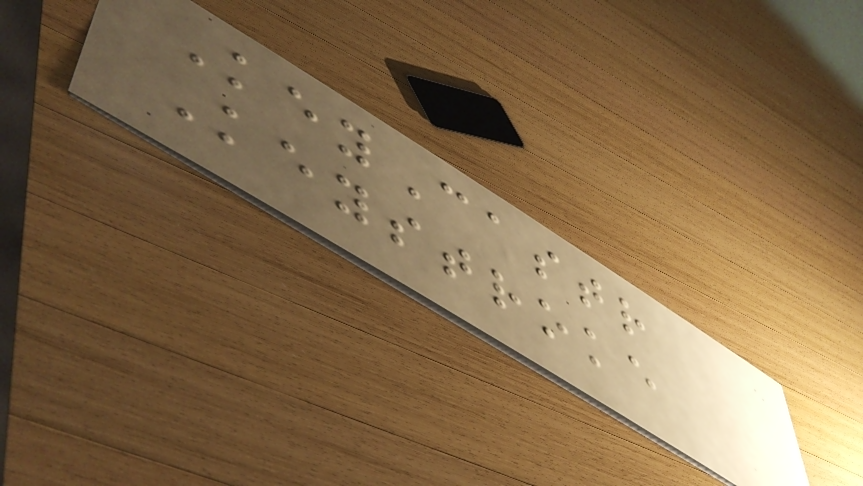KeyCastr
Keystroke
